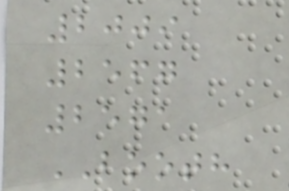2009
2567
2571
BOOTH
